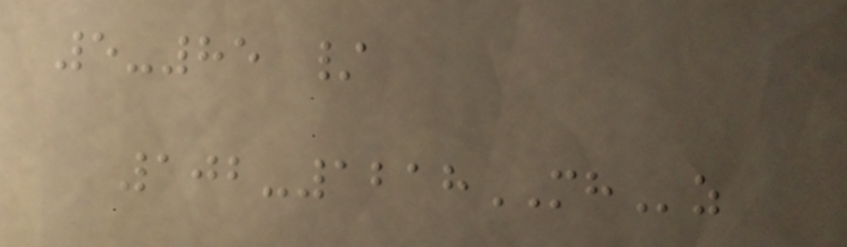5-85 /
102-1218MHz
